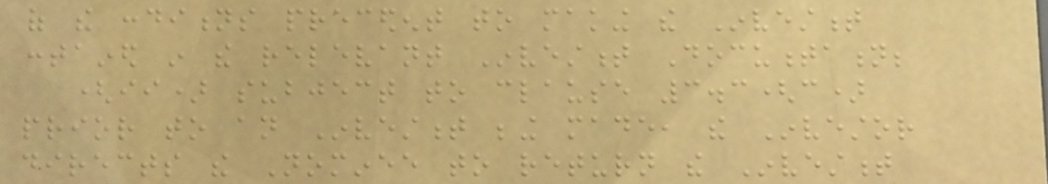of the conditions precedent to making the Investment
contained in the relevant Investment Documentation;
(ii) subject to clause 3.3(c)
prior to an Investment being made, the Investor
directs the Nominee to return the Investment
